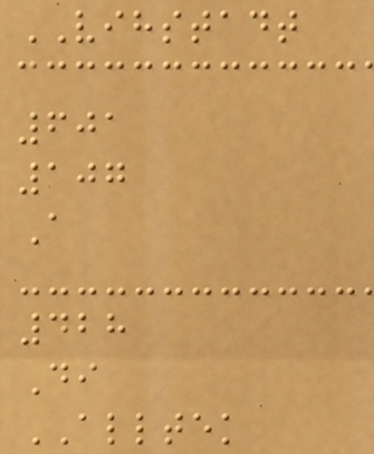VIHSTADT
601
107
A
428
Di
ALLTEK
